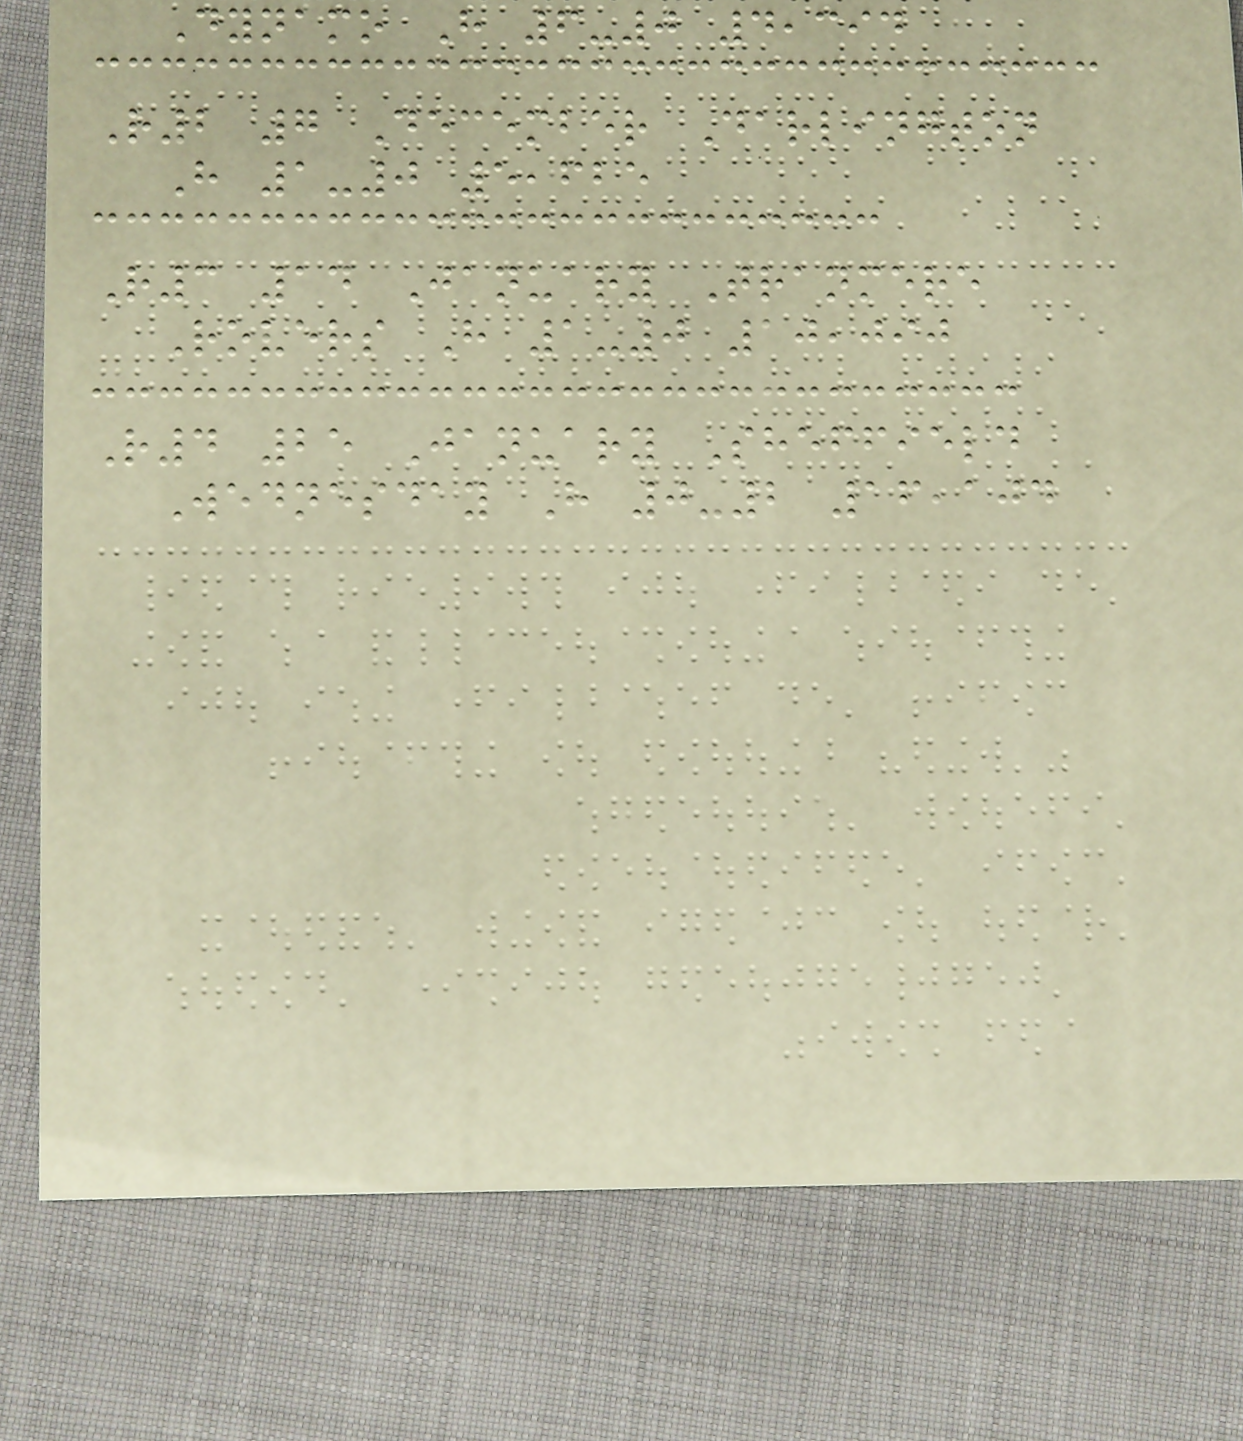Dynamo H 6-0 4,394
R2 7 December Darlington
H 1-0 5,625
R3 14 January Tranmere
Rovers H 1-0 10,090
R4 25 January Sheffield
Wednesday H 0-2 16,104
